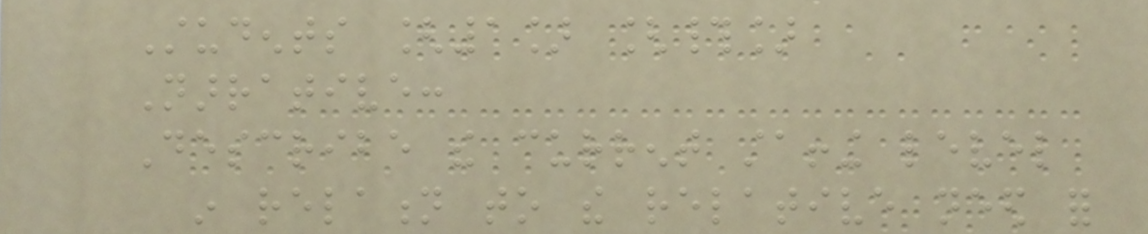Students [1] [#]
Narrative:
Describe the current staffing level
in relation to the relative need for
